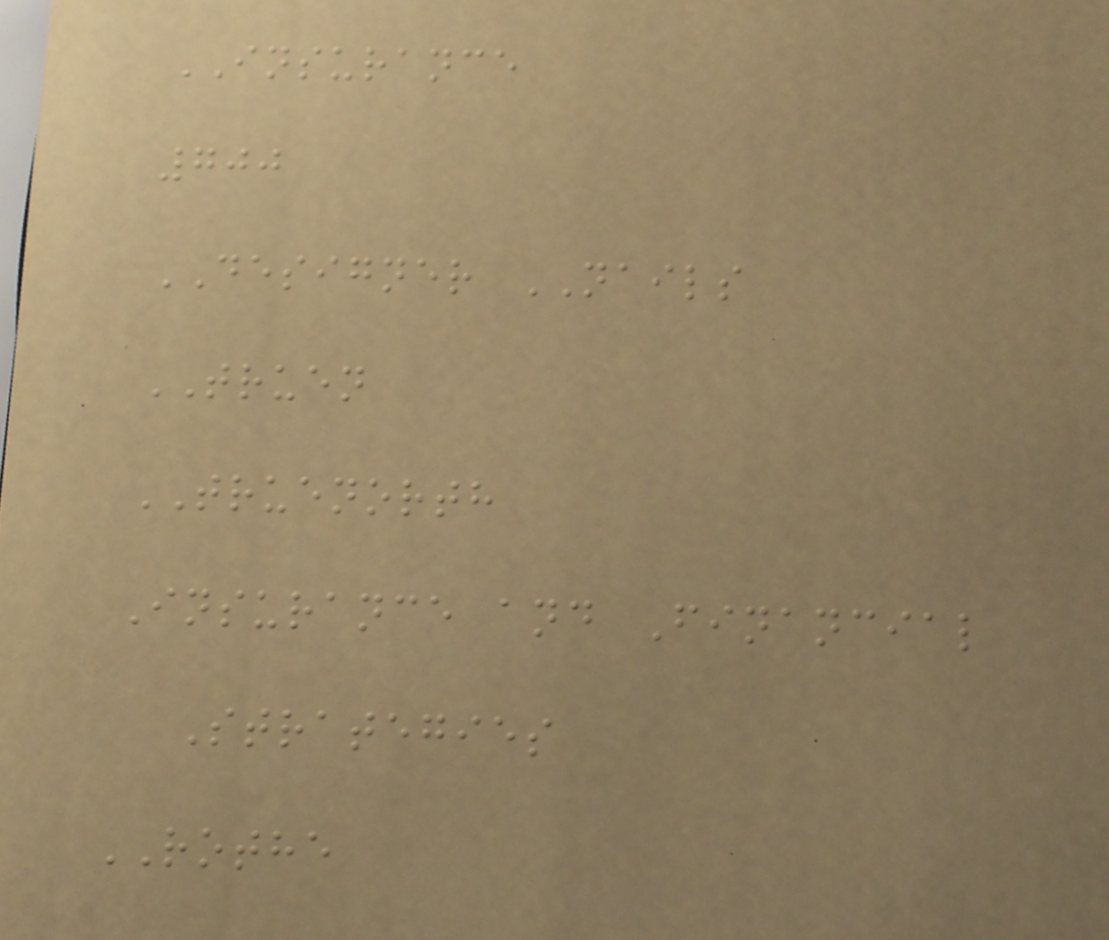INSURANCE
700
DESIGNER NAILS
TRUEN
TRUENORTH
Insurance and Financial
Strategies
ROTHE
